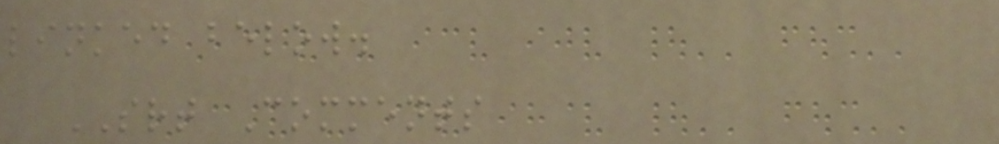linked below.
SRT Comments
